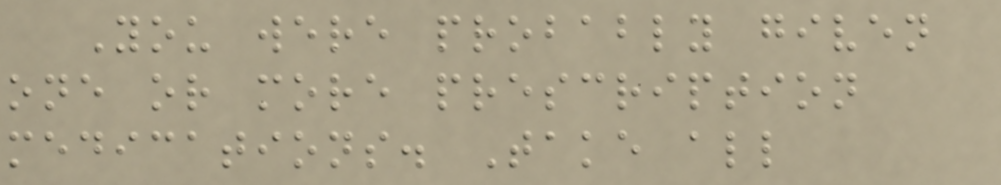You were probably given
one or more prescription
medications. Take all
